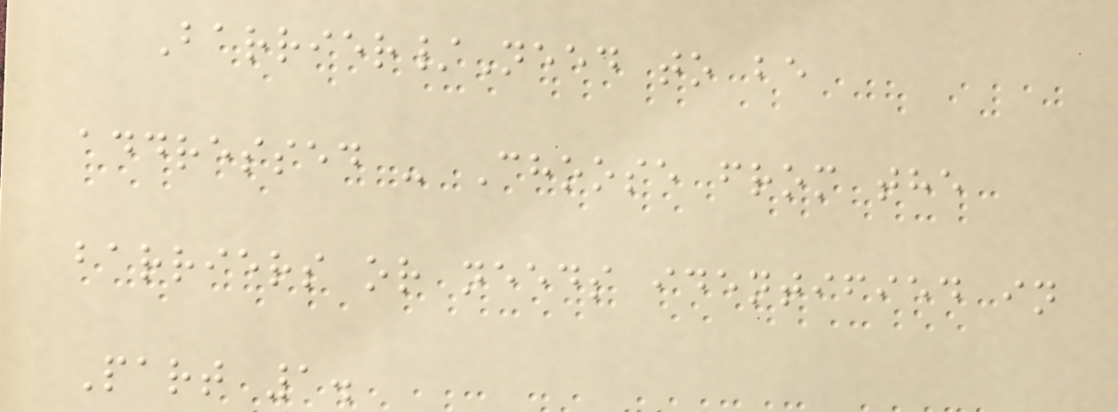Barrier/Need to be
addressed - Choose from the
barriers or needs identified in
Part 1.
